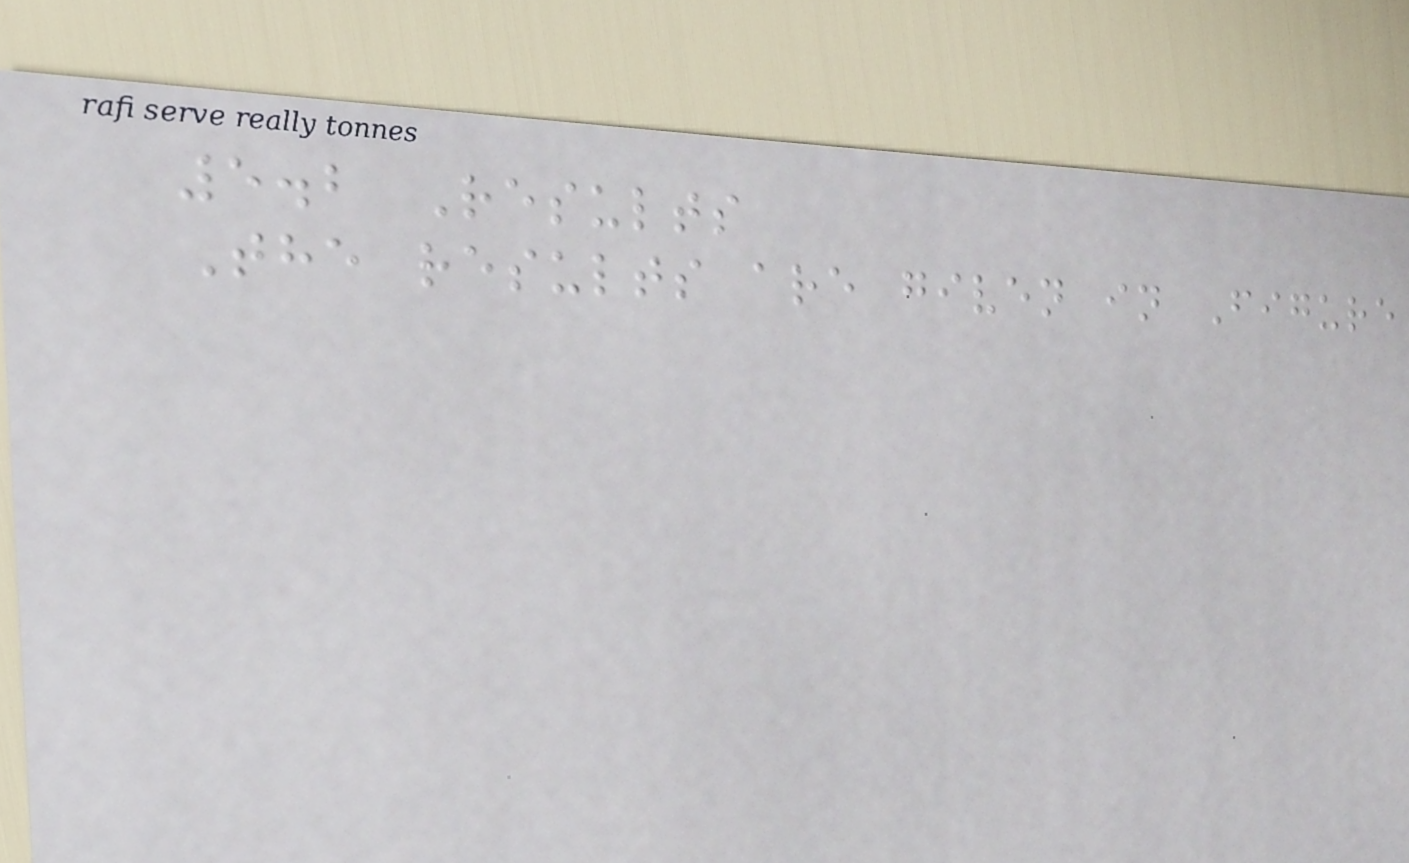5.2 Results
The results are given in Figure
